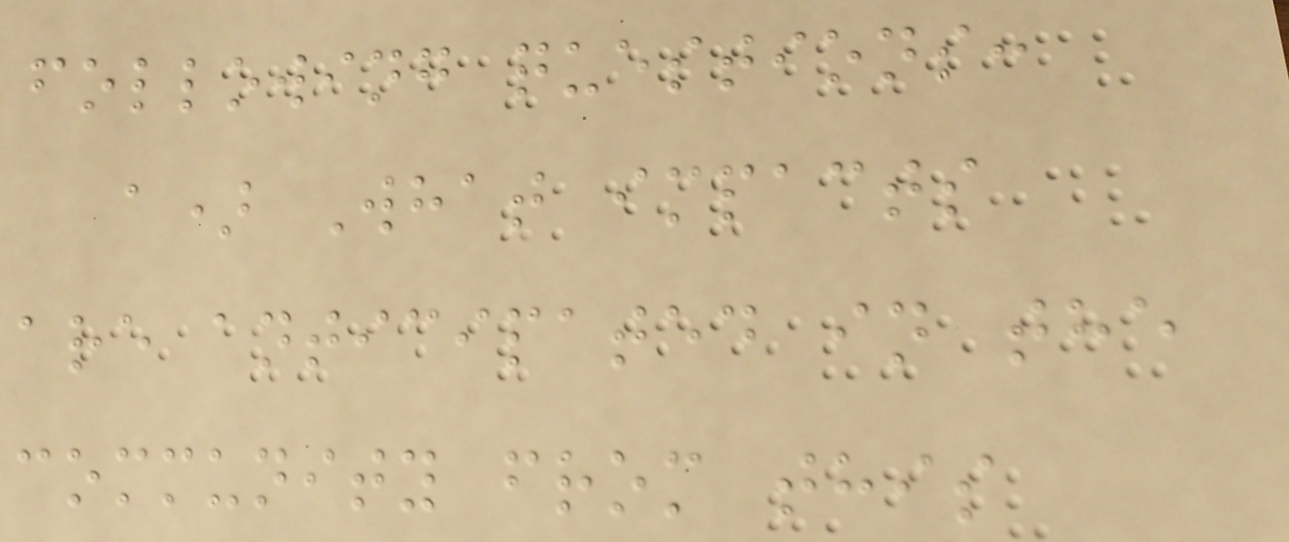following questions:
a) What impacts
are anticipated in the
community from this
